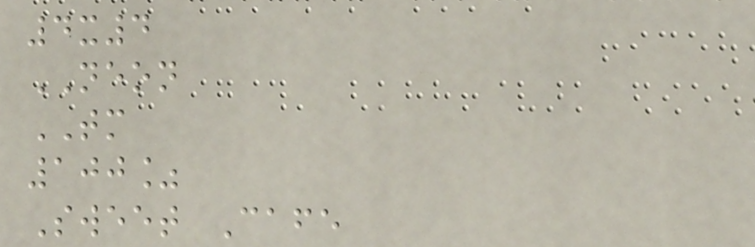4x4
NEON
TM
100%
Sweet Cafe
